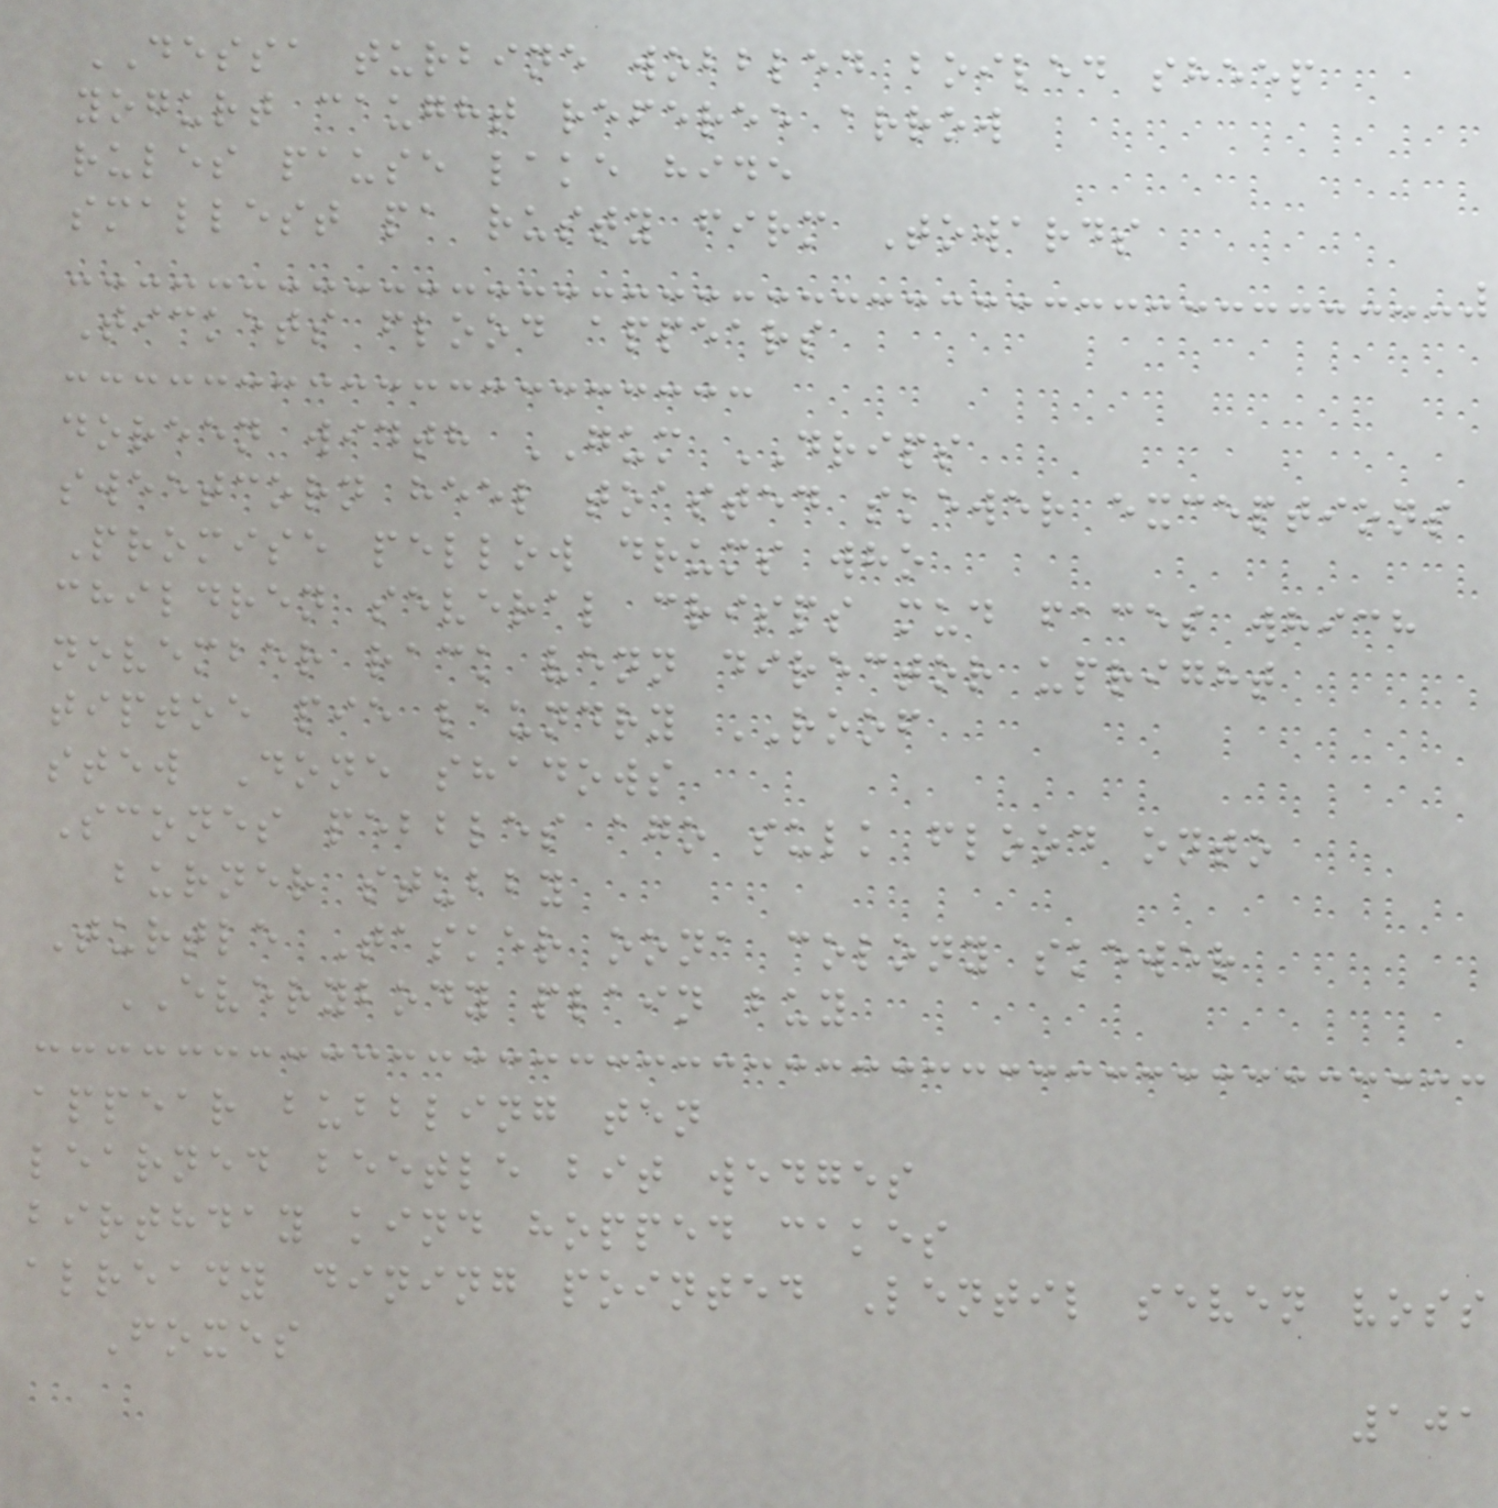DESSA turbine wobbled boiled sheep
yogurt caught referee arrow
rules pause lake hide
smallest pa rusty firm Towards
Tickets flood appears
doreen width GUM DRIPS
sweetcorn heel toasted skewer exceptions
Promise pellow drums who
children several crisps mud faces which
november rack venn director upright
tiptoe pie laundry ROOF
stew Done shadows
Scones pebbles ago sulk flood onto
burner stubby
Turtle Tasker oona colony skewer
EVERYBODY plain buy
appear bubbling ten
learned beetle bit wedges
birthday kind hopped cakes
already dining pointed Lentil seven voss
Foxes
101
